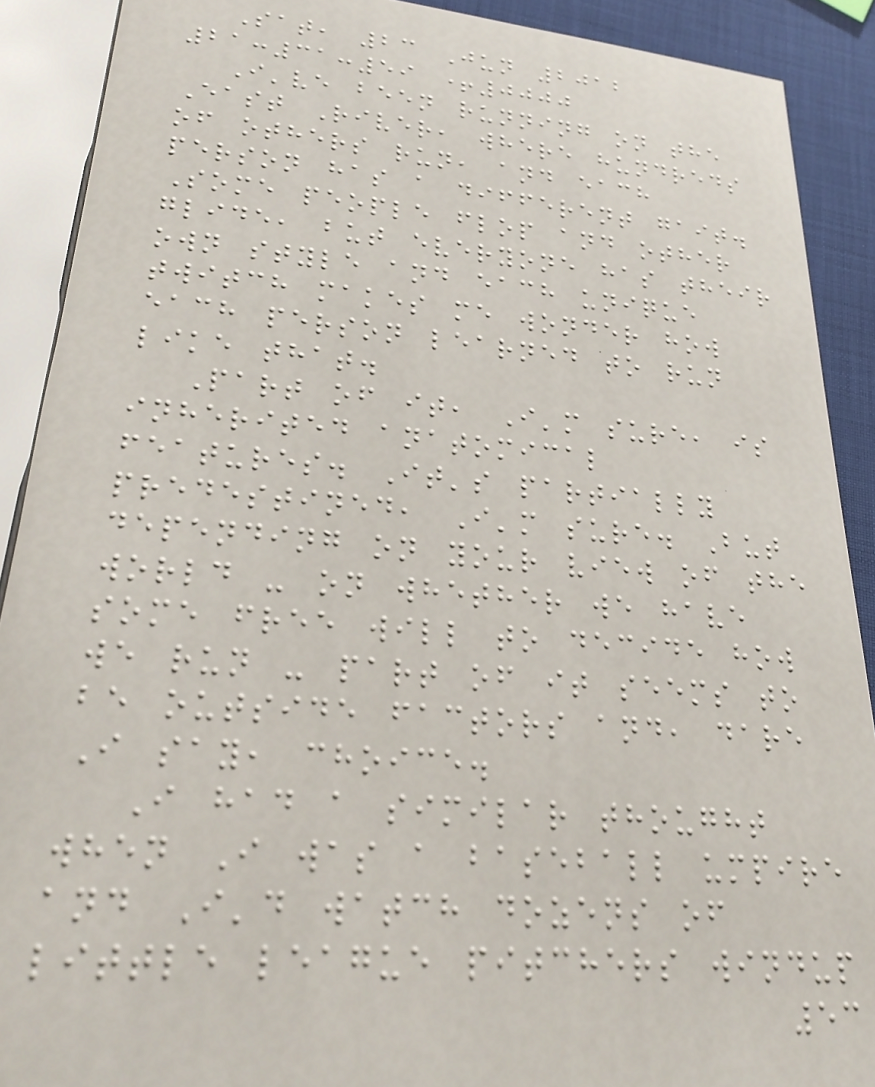Sat, 23 Jun 2012
21:31:59 +0000
I've been running on the
East River, where hundreds
of others run, and each
person has a different gait.
Some people flop and other
glide, but everyone has their
own style and each unique
twitch makes me wonder how
each person learned to run
like that.
Part of it, I'm sure, is
inherited anatomical
features. It's partially
predestined, I'm sure. But
depending on your view of the
world - on whether we have
some free will to decide how
we run - part of it seems to
be outside factors and, dare
I say, choice.
I had a similar thought
when I was a baseball umpire
and I'd watch dozens of
little league pitchers windup
53
